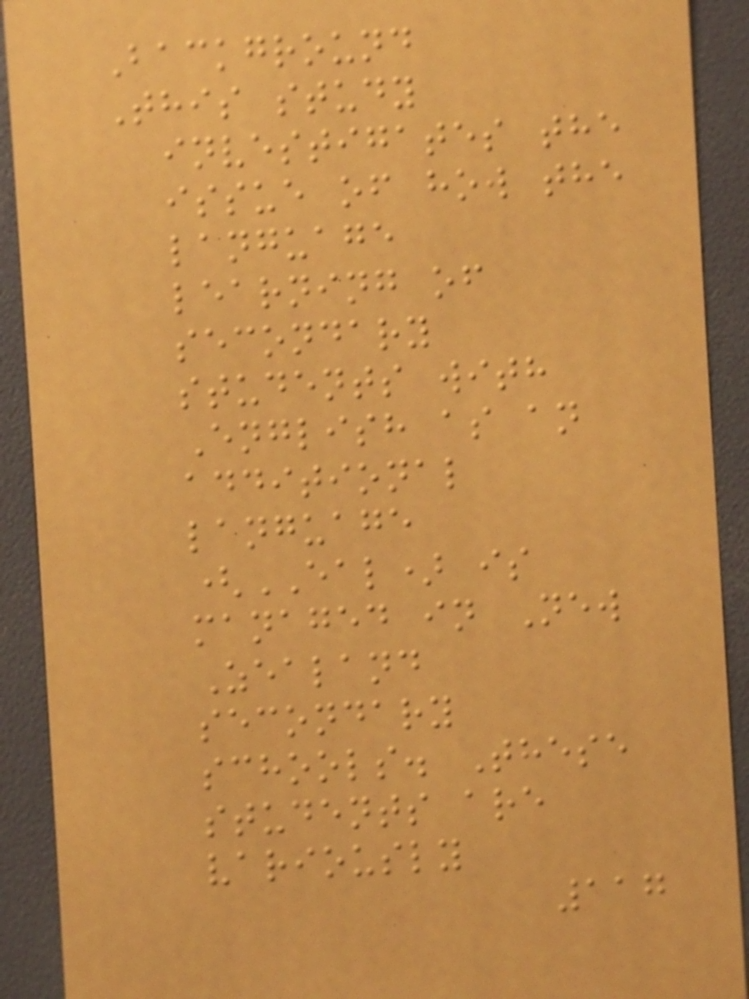Background
This study
investigates the
issue of how the
language
learning of
secondary
students with
English as an
additional
language
(EAL) is
managed in New
Zealand
secondary
schools. These
students are
variously
117
